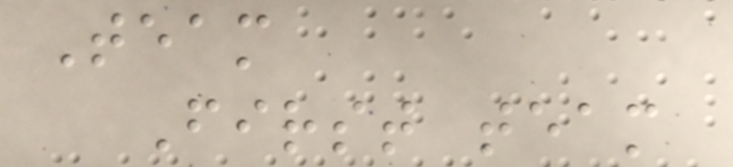Team
First team
